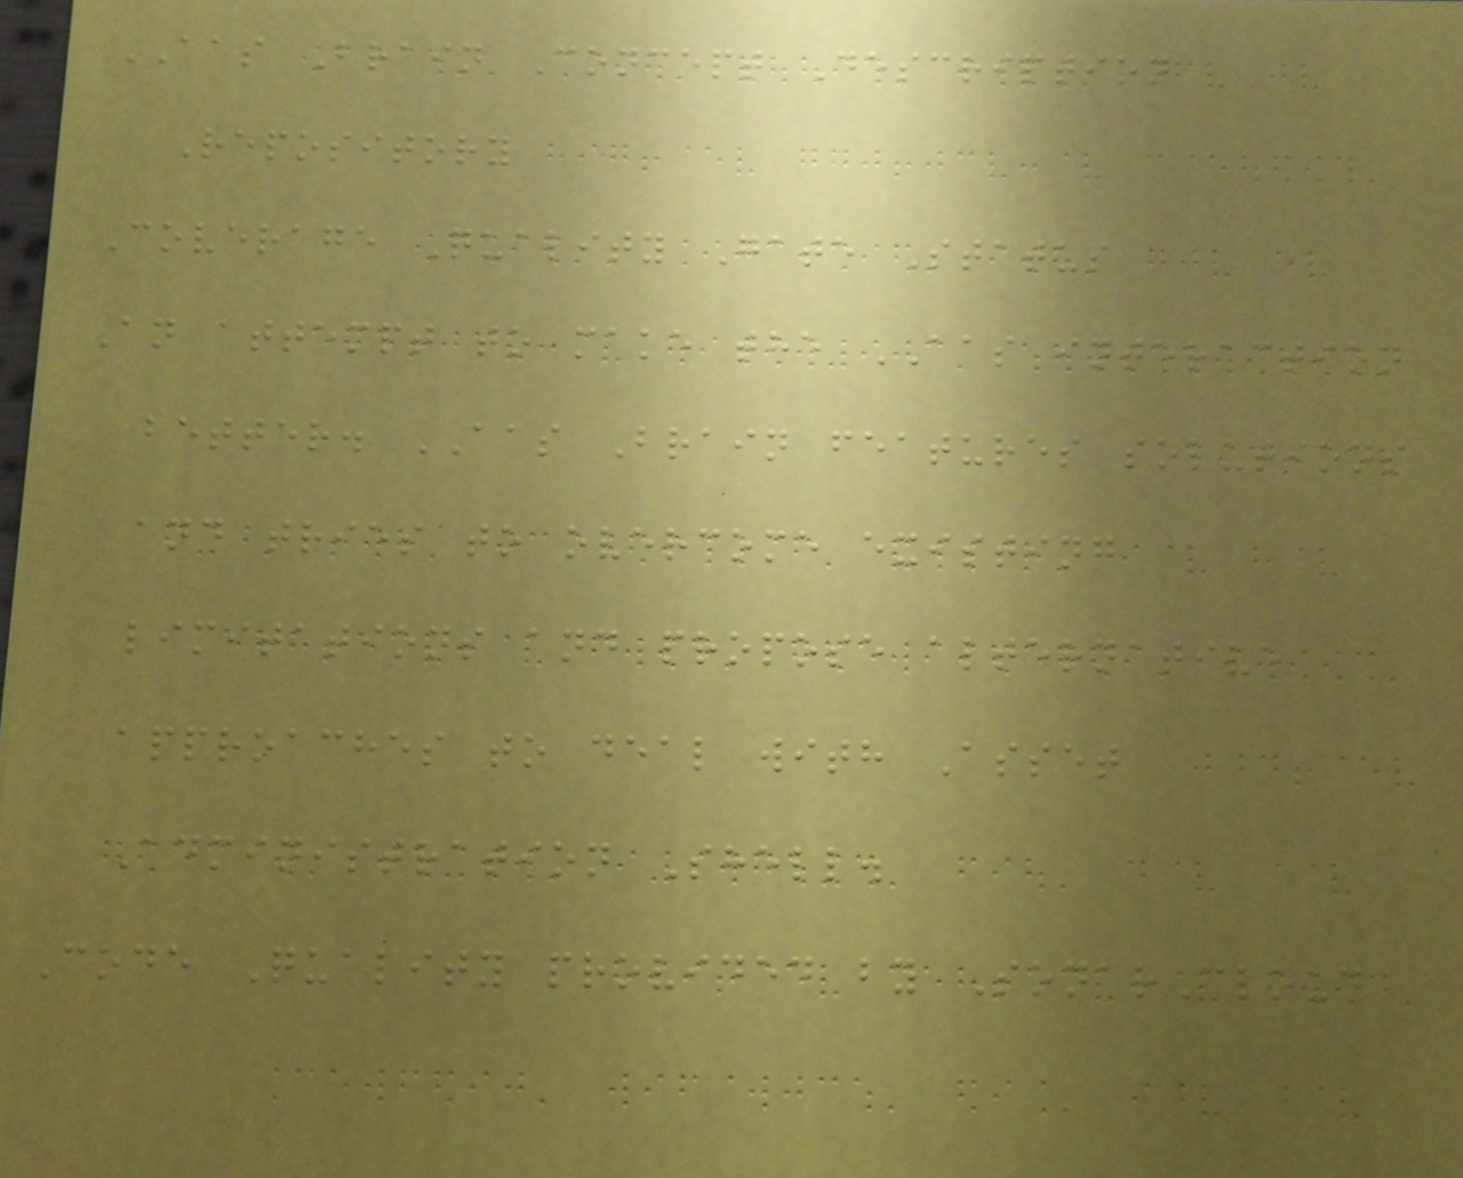AAS Brain Concept Description
Repository
Coverage Quality Gate Status
An attempt to make the AAS interaction
better. AAS Brain features solutions
and tries to overcome existing
limitations and propose alternative
approaches to deal with Asset
Administration Shell.
Code Quality provided by SonarCloud
